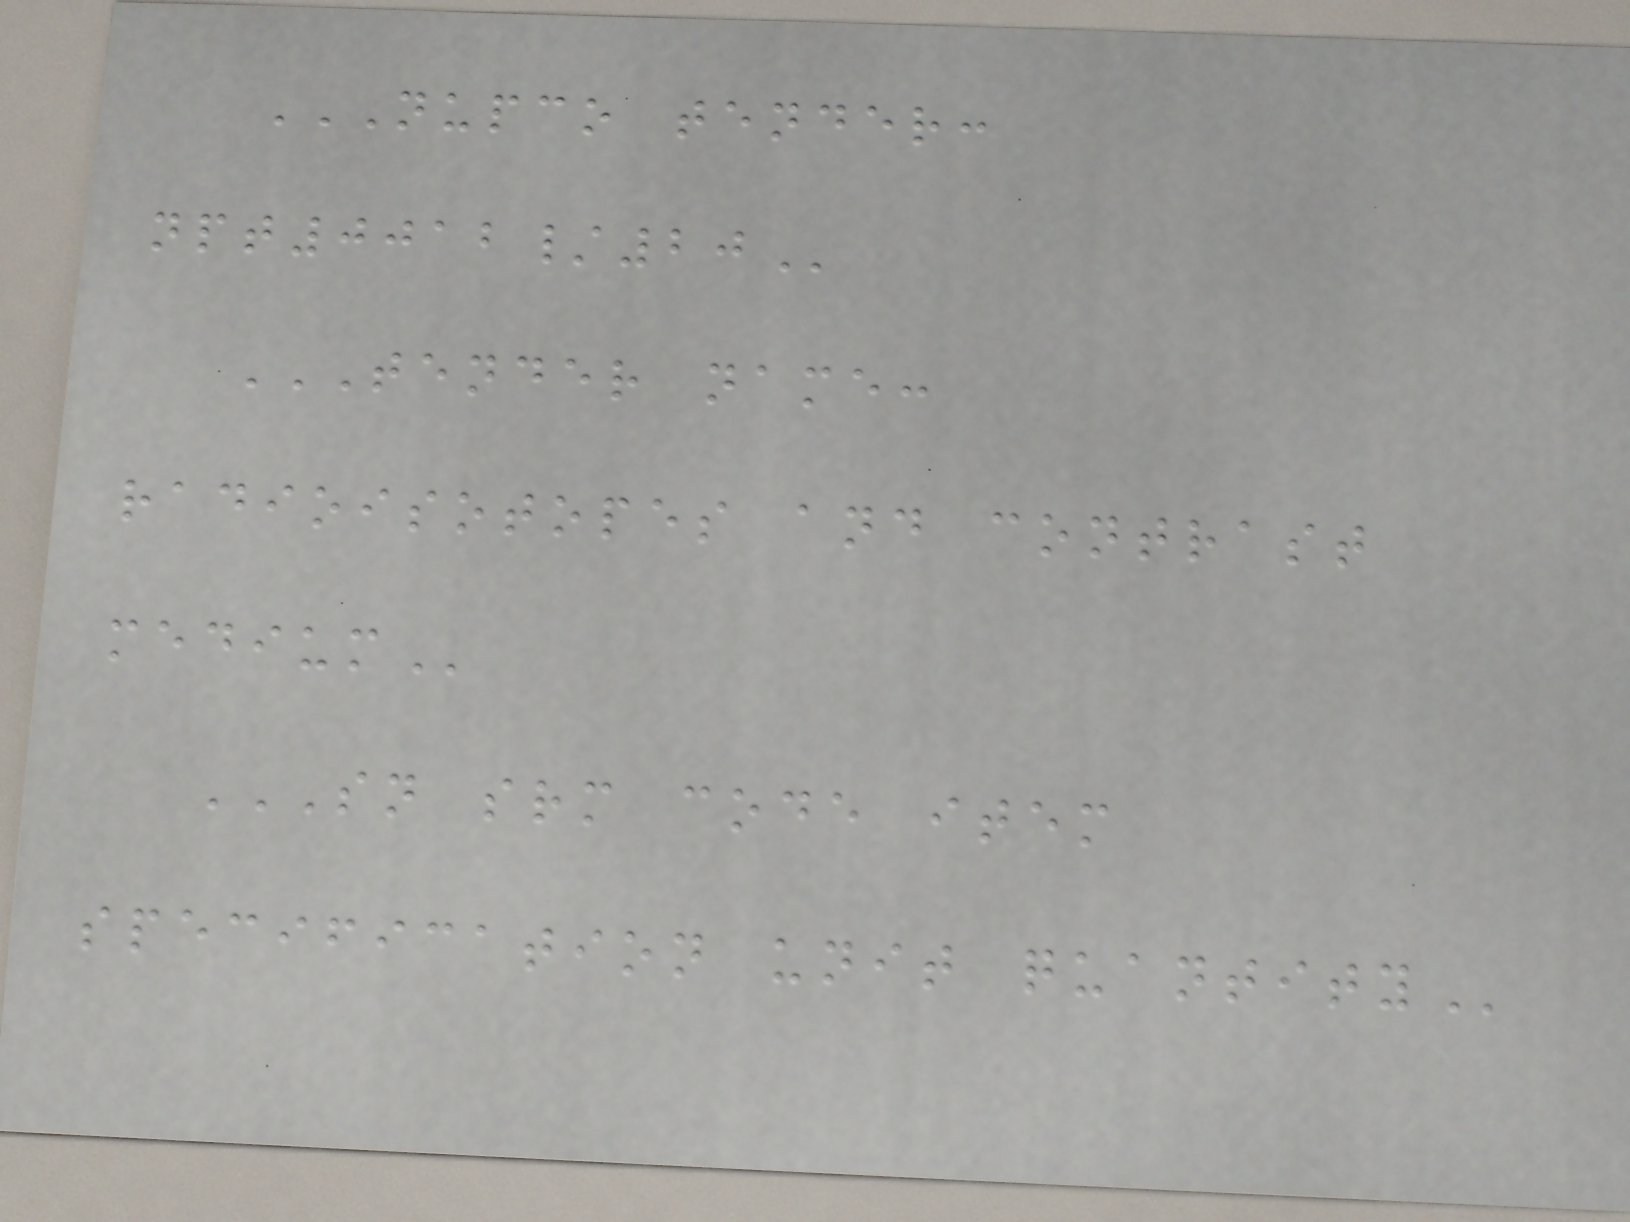NUPCO TENDER:
NPT0012/20
TENDER NAME:
RADIOISOTOPES AND CONTRAST
MEDIUM
SN SRM CODE ITEM
SPECIFICATION UNIT QUANTITY
